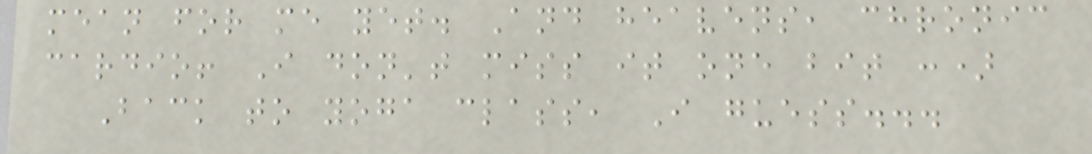mean for me yet. And heavens, chronic
cardio! I don't miss it one bit :)
Back to yoga class, I guess...
